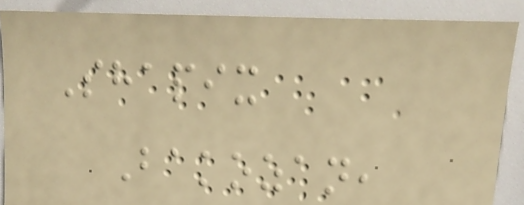Shapix
Bakozan,
